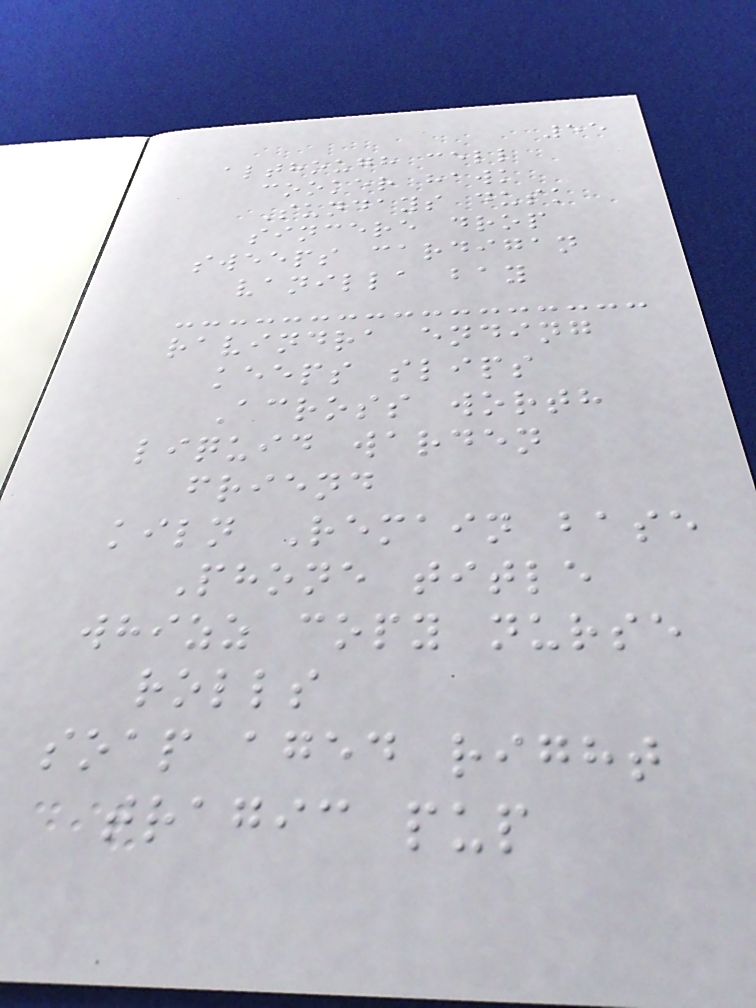55
although cell
cooker hawk
Sundays dusk
sincere drop
sweeps cardigan
vanilla bay
ravindra ending
keeps slips
Across worth
liquid warden
friend
kiln Remain base
Phone title
whizz copy nurse
rolls
soap aged right
tragic pup
